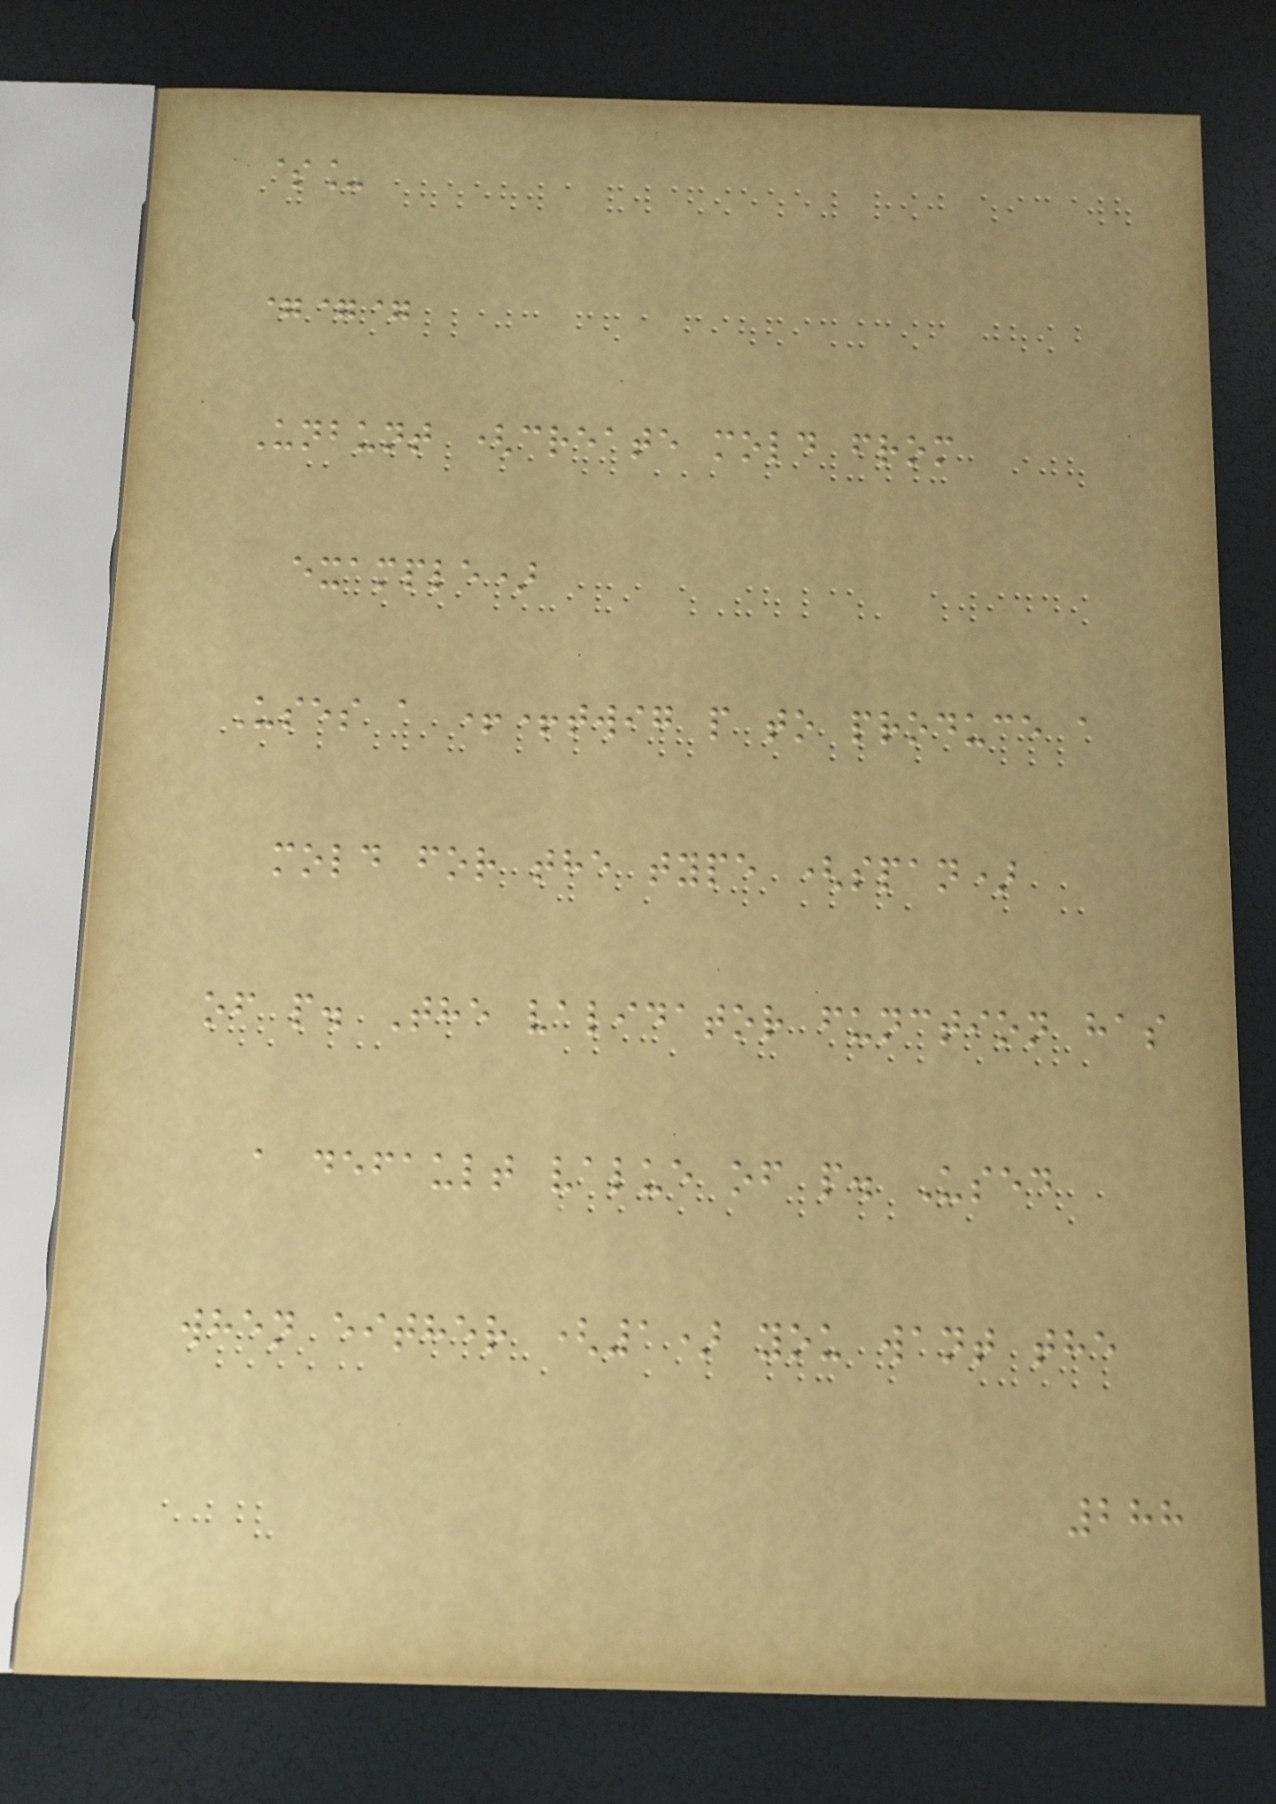$_
===
Unbunt (create mold from
example)
Uses a ++twig p to produce a
mold for the type (span)
of p. The validator function has
a default value of p. Used
when either (1) you want the
288
